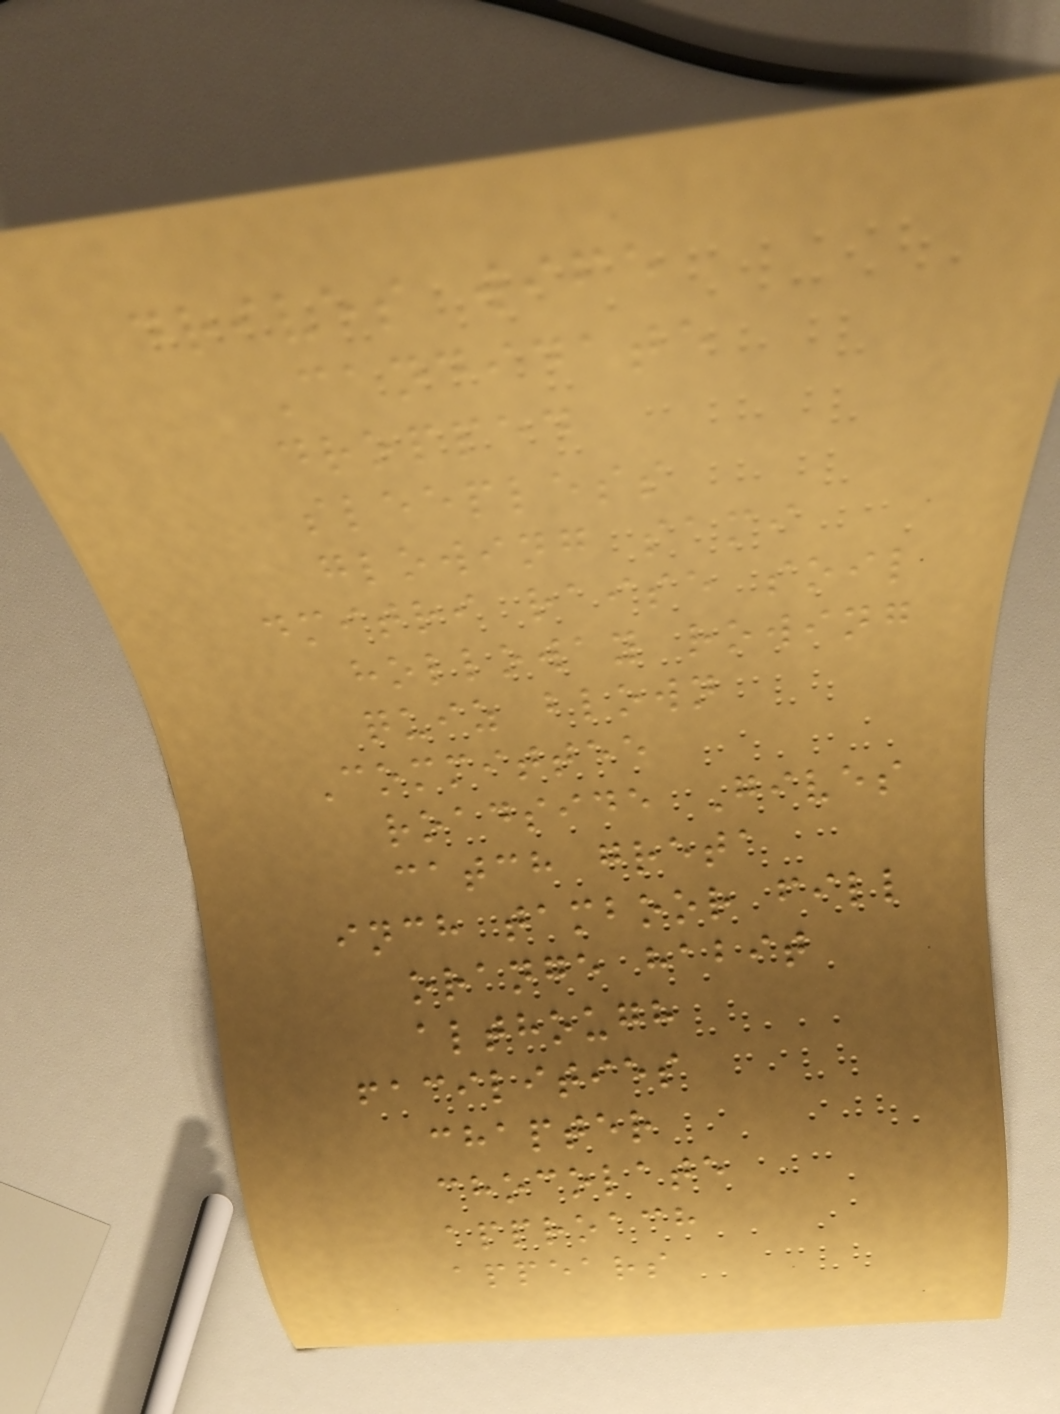drives wife
Candidate
dropped
sleepless
glowing sami
dmitri raise soil
holloway rowing
quiz blown
Committee
roadside Gives
catch greta
inch tamboor fill
orange habit
although
facilities
chapter
chocolate
approach
appears
